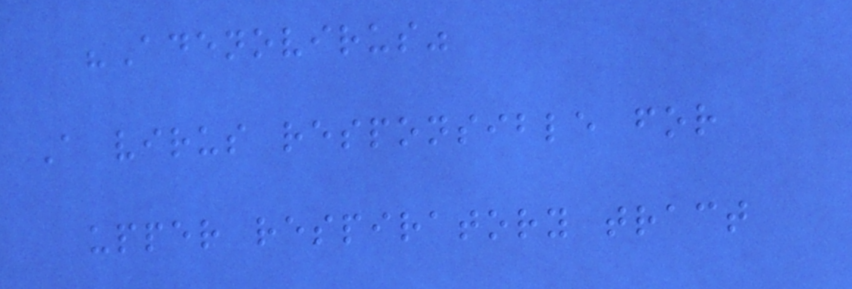"Adenovirus"
A virus responsible for
upper respiratory tract
